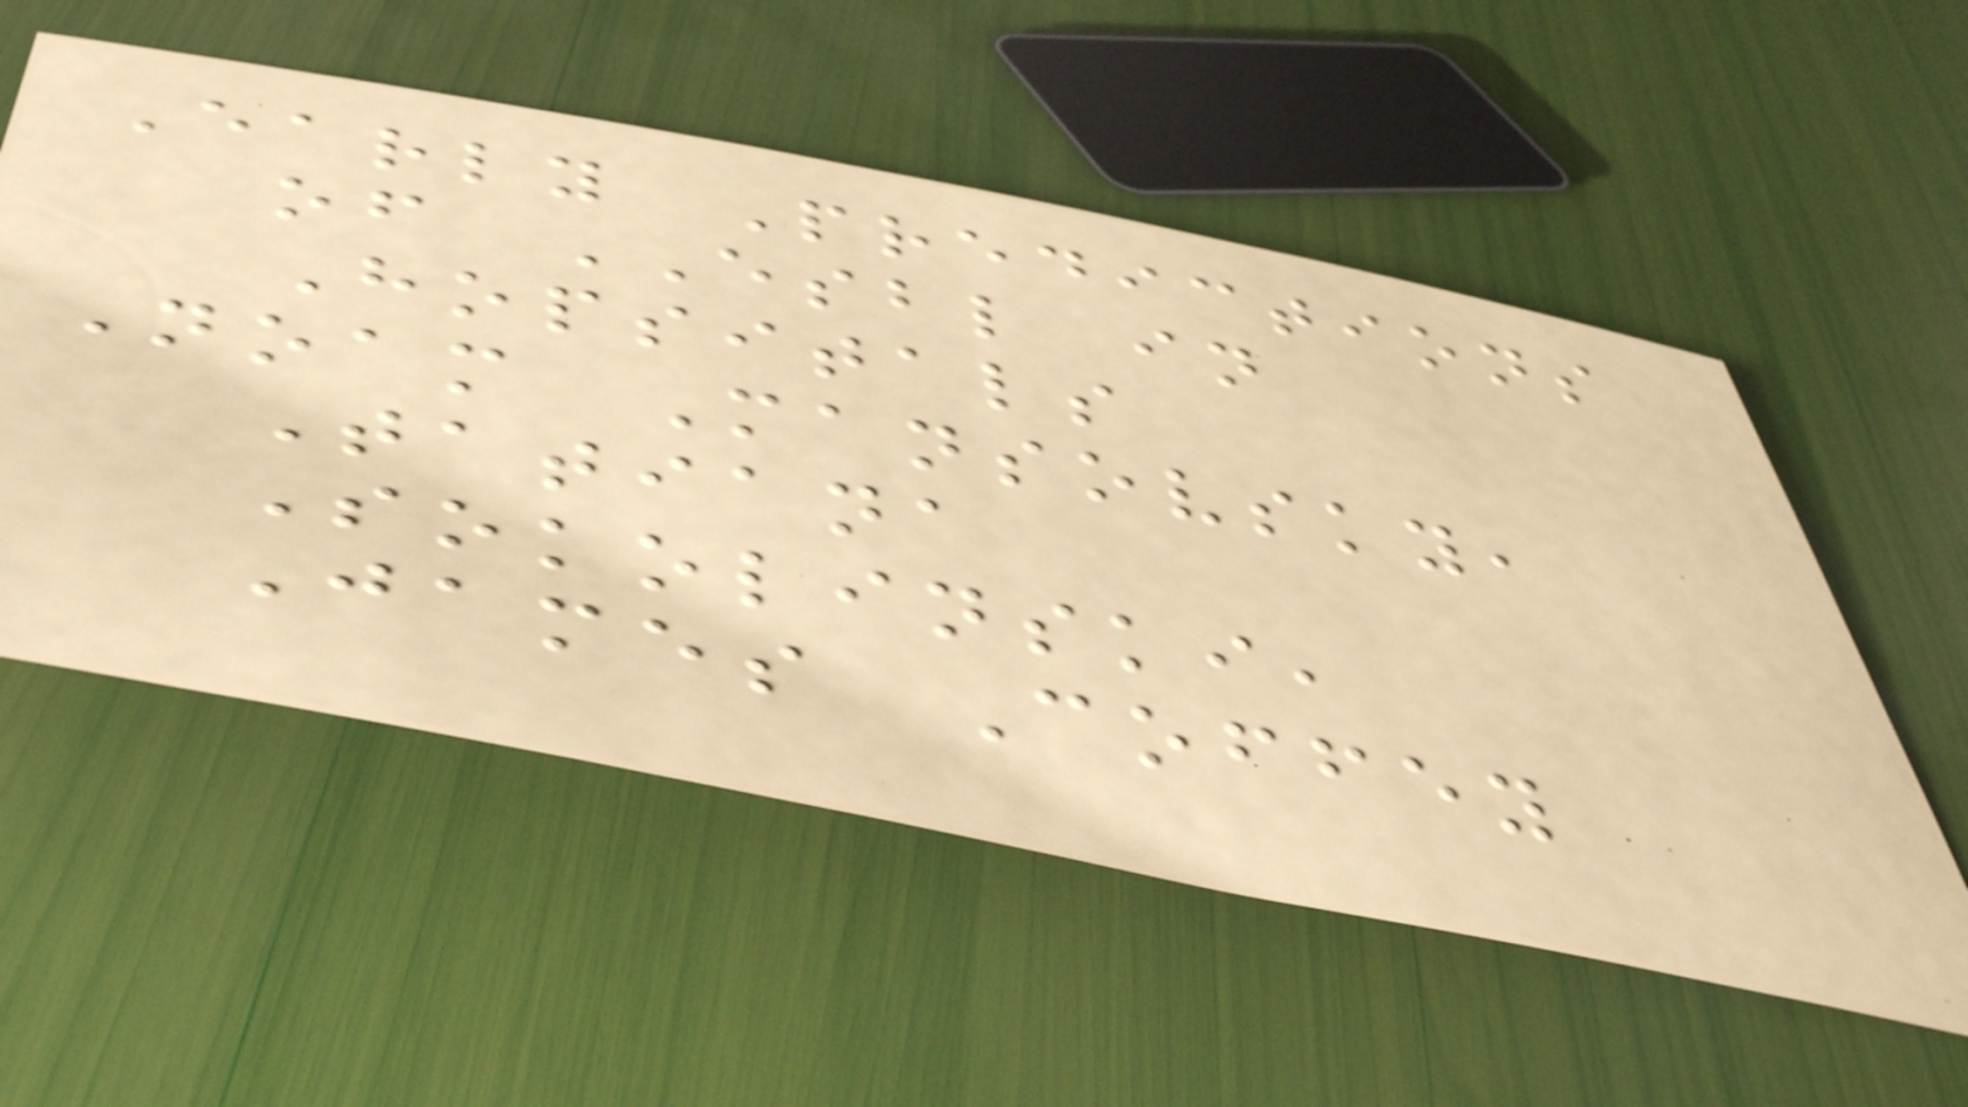Early Predictions
of ESBL in
Hopsitals
Noam Mansovsky,
Tatiana
Sokolinski,
James Coffey
